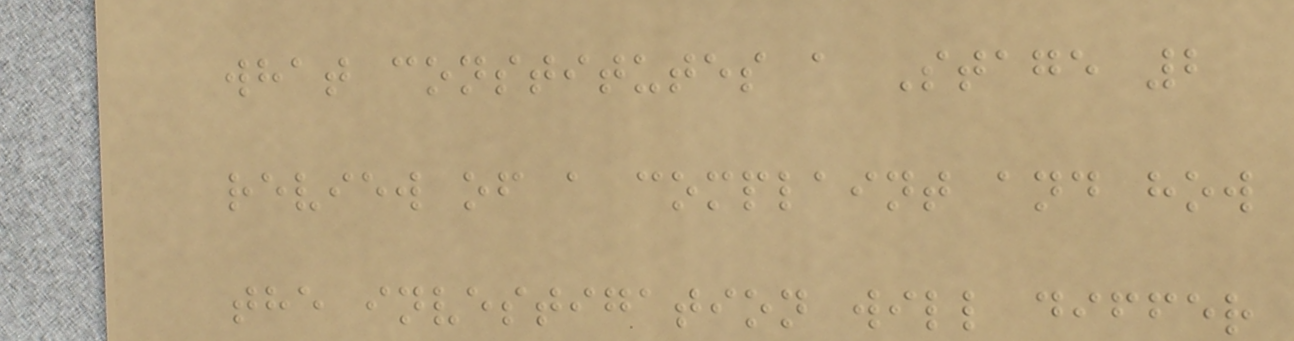what constitutes a Stage 2
review of a complaint and how
the investigation will differ
